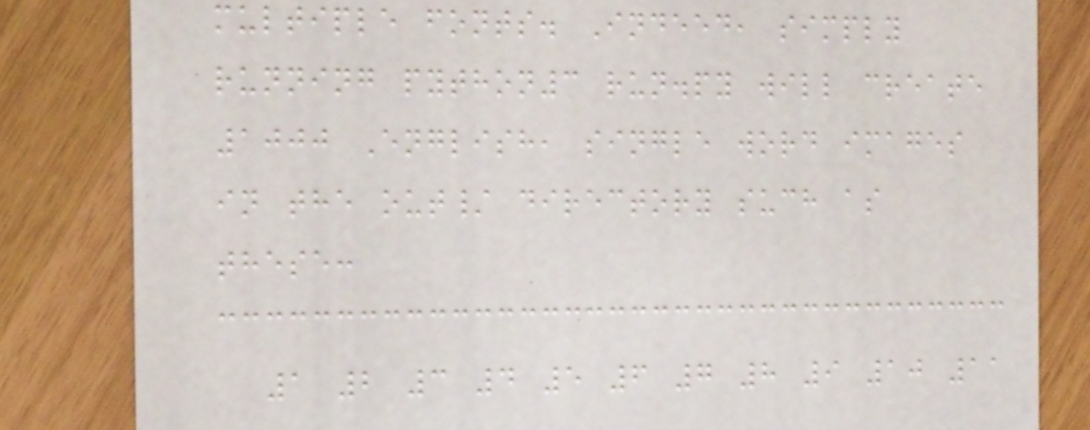multiple fonts. Indeed, simply
running python3 run.py will create
1000 English, single word images
in the out/ directory such as
these:
1 2 3 4 5 6 7 8 9 10 11
